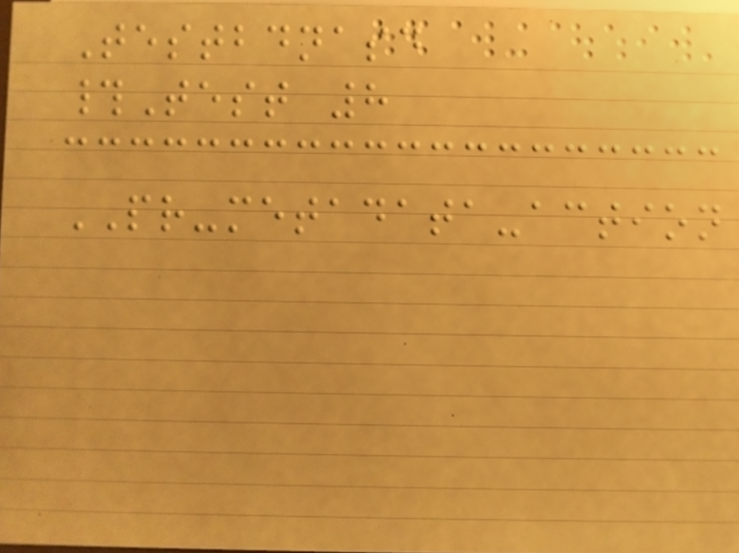Testbdnasd
#Test 8
PR-metadata-action
